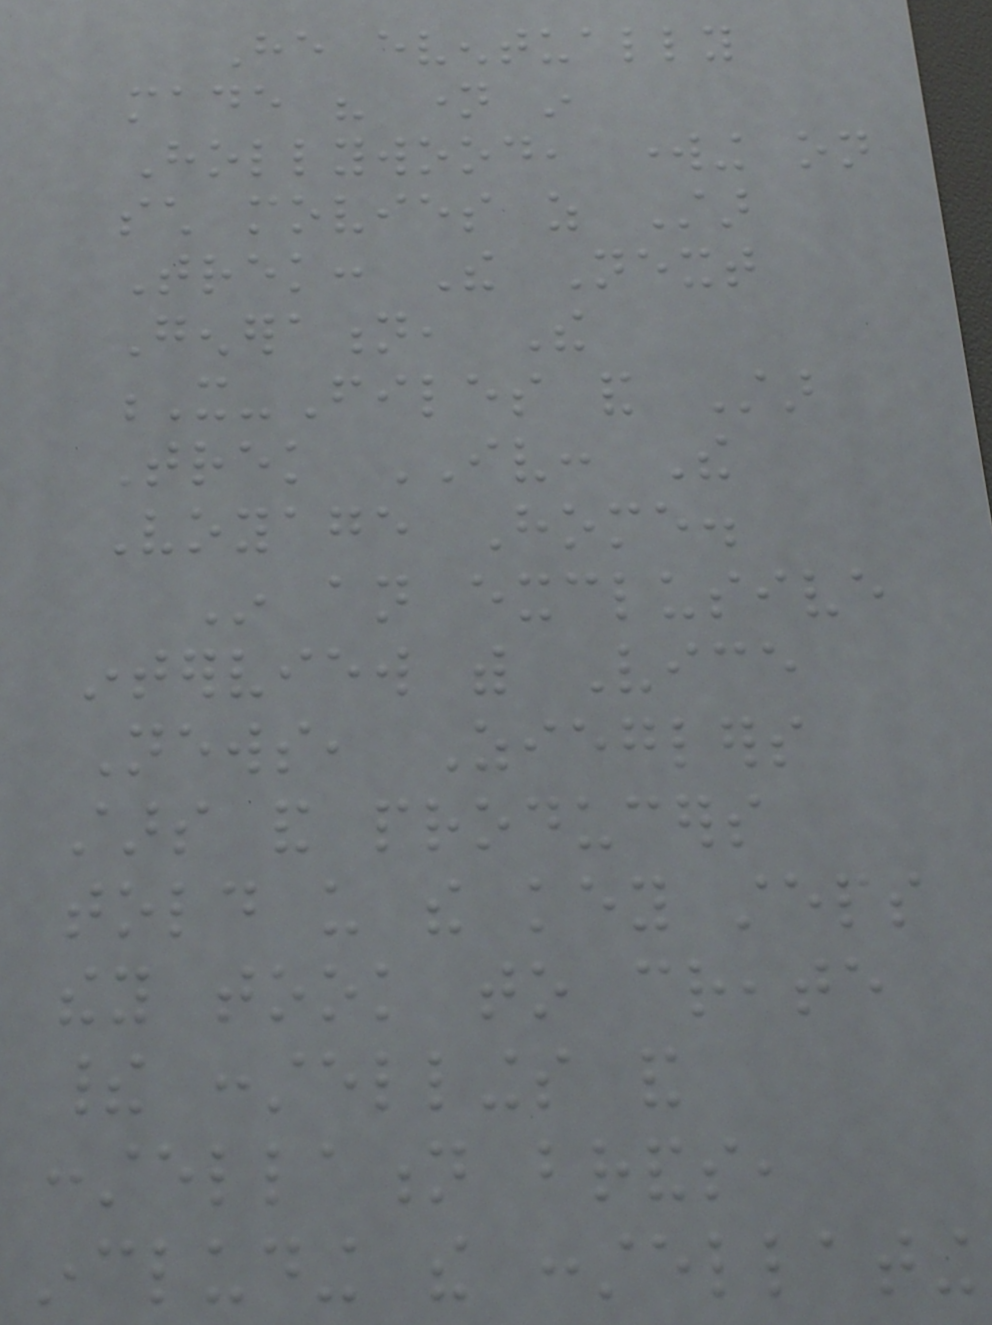He eventually
made his name in
Hollywood, working on
such movies as Star
Trek: The Next
Generation, The
X-Files and Star
Trek IV: The
Voyage Home.
In an exclusive
interview with Vice
News, Zieglers
stars and producers
told us the key steps
they took to create
their constellings and
constellation brands,
including the constellating
